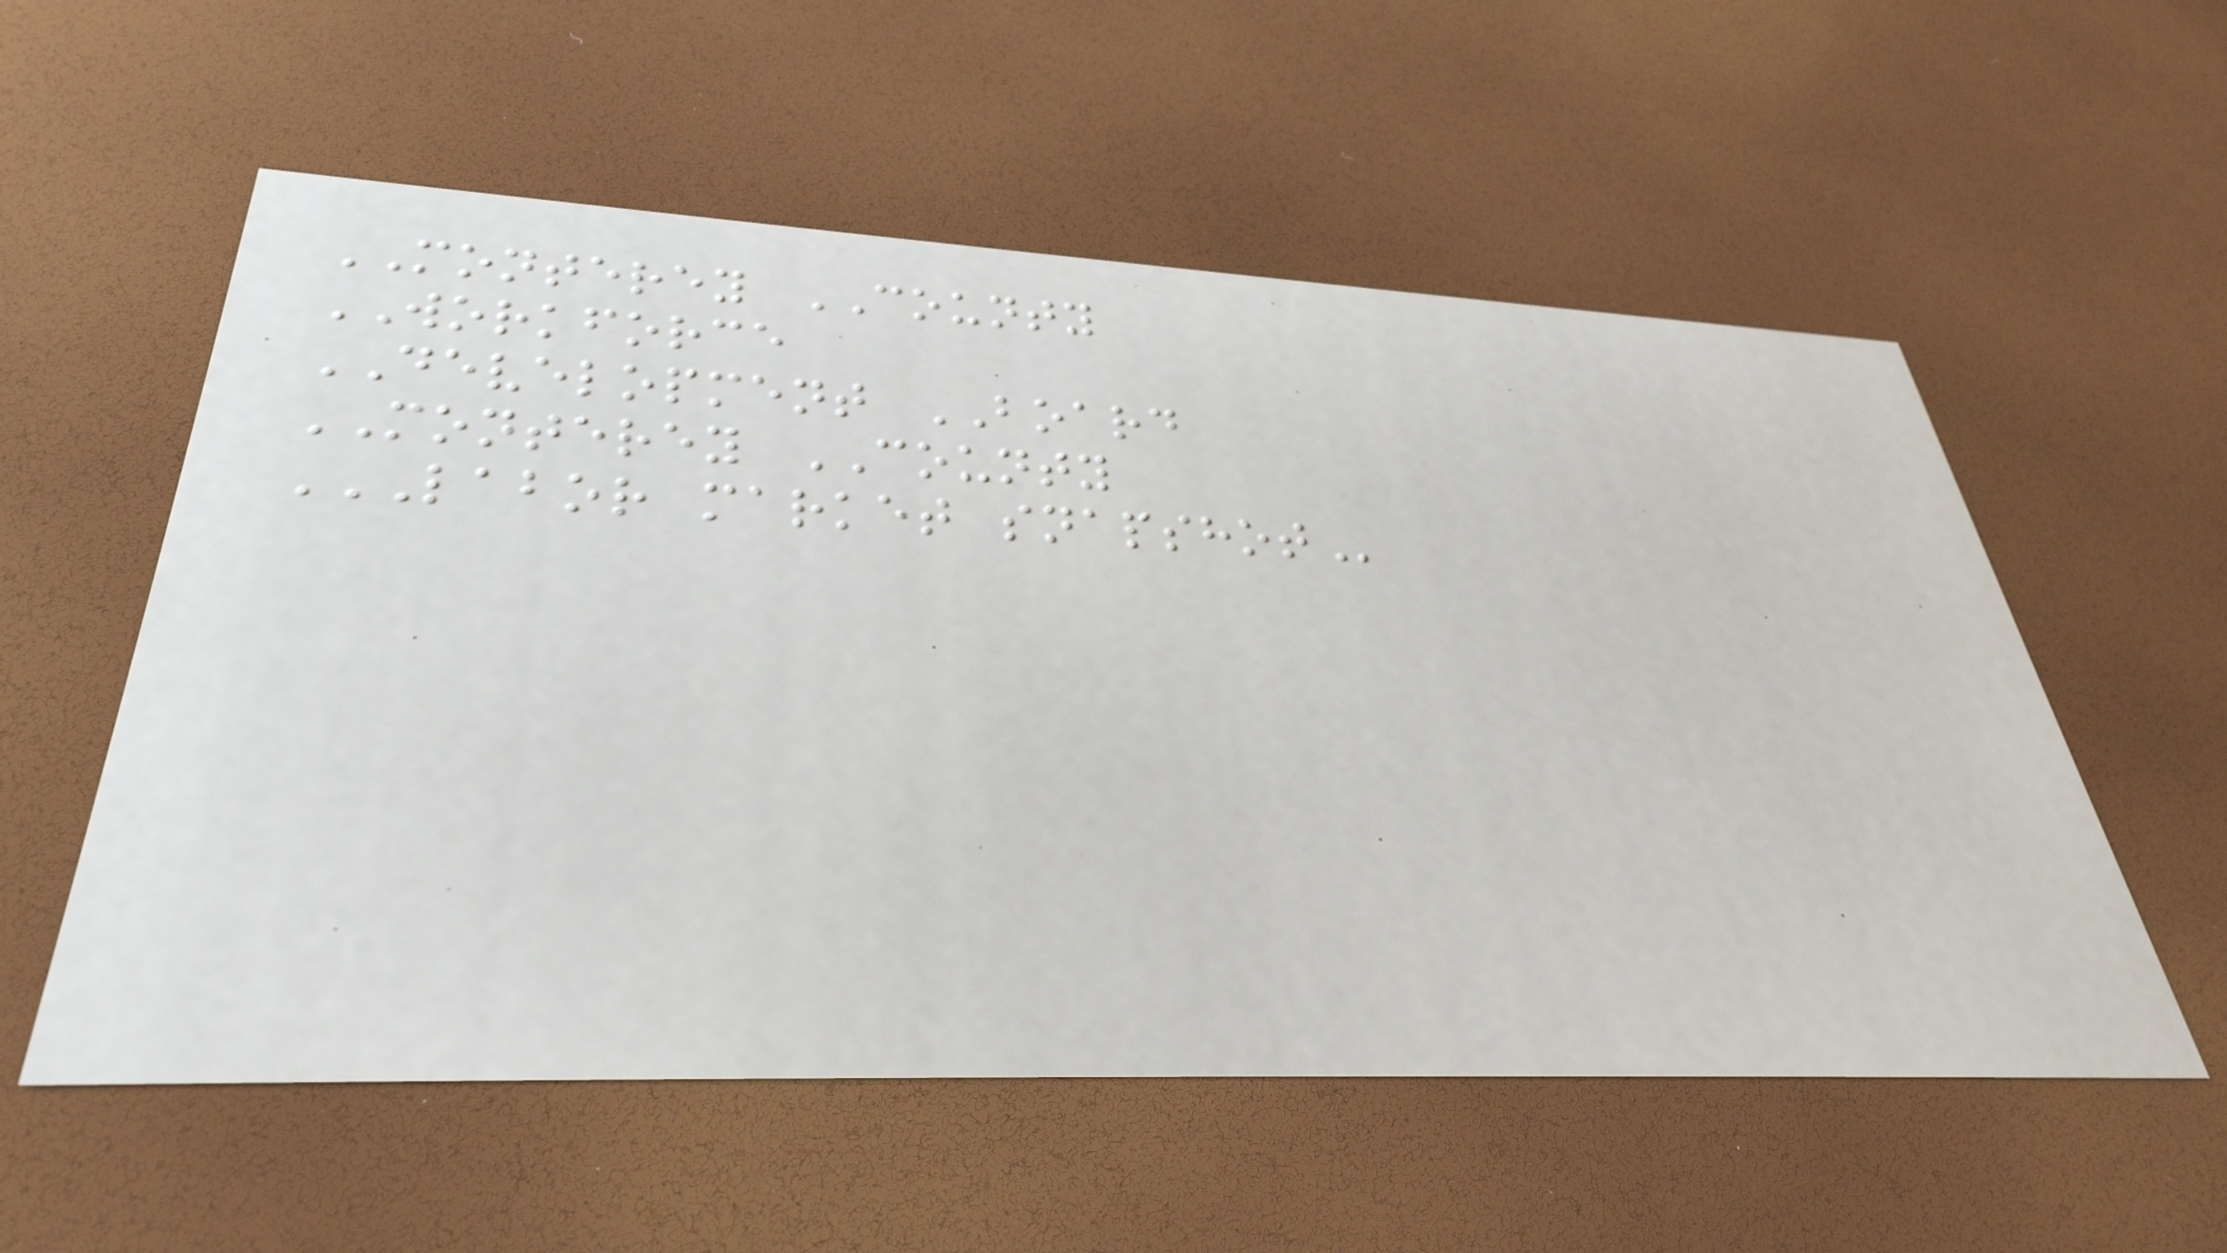MONTEREY COUNTY
WORKFORCE
DEVELOPMENT BOARD
MONTEREY COUNTY
LABOR MARKET SNAPSHOT
